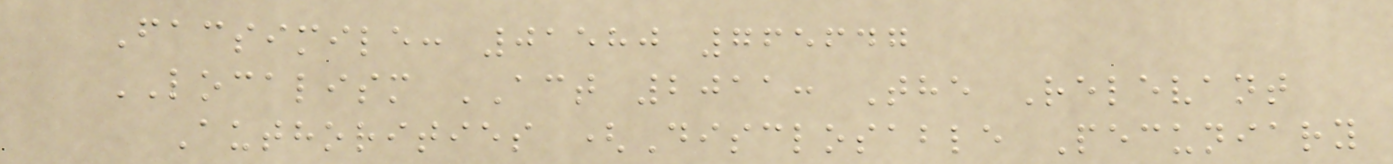Facsimile: 01580 765647
LOCALISM ACT 2011: The Relevant
Authorities (Disclosable Pecuniary
